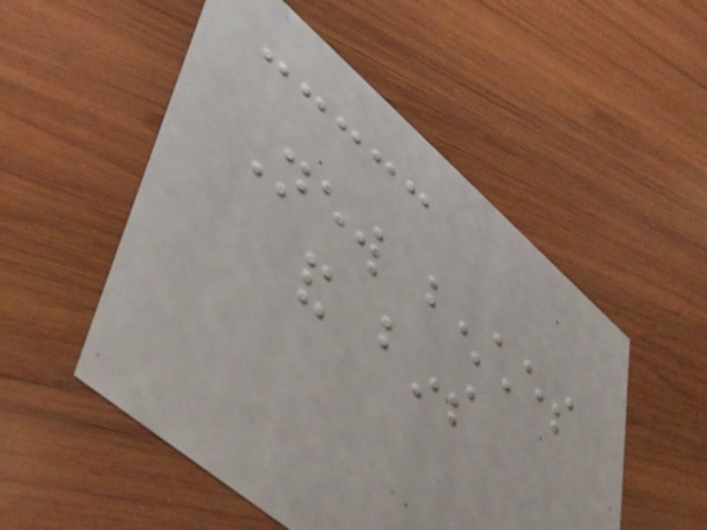New benches
and bins
